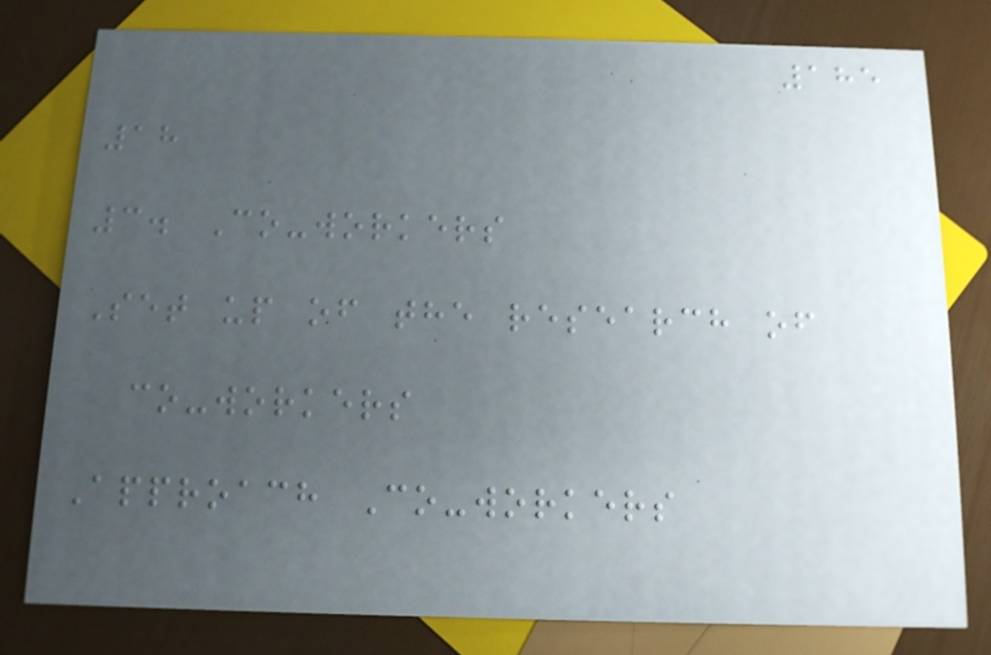185
18
3. Co-workers
Set up of the research of
co-workers
Approach Co-workers
